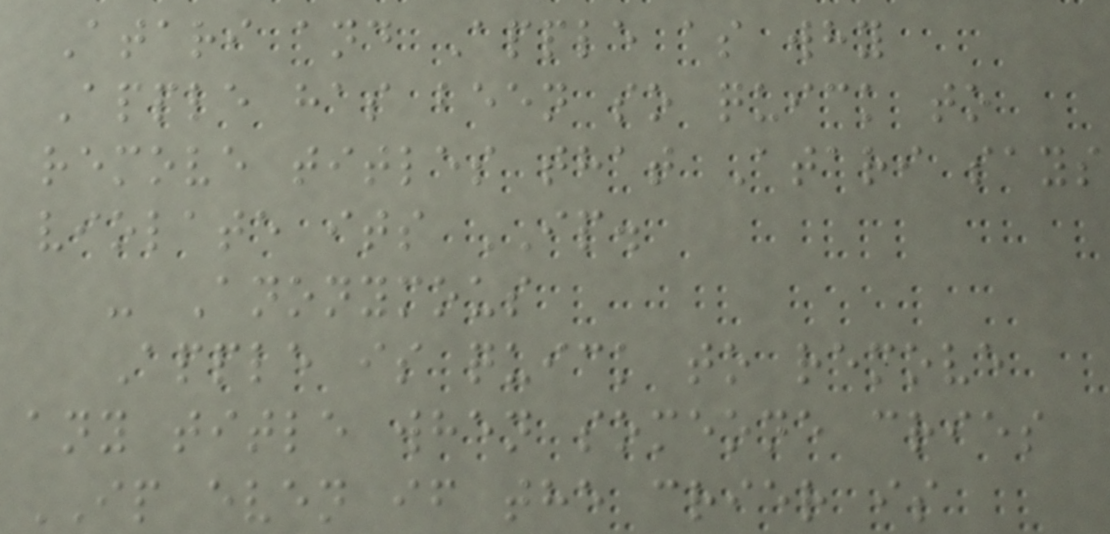Atari and Apple as why
Apple has been so quick to
remove titles that Atari says
violate its IP.
- Anonymous
Apple is quick to remove
any title when someone cries
IP even if the crier is
